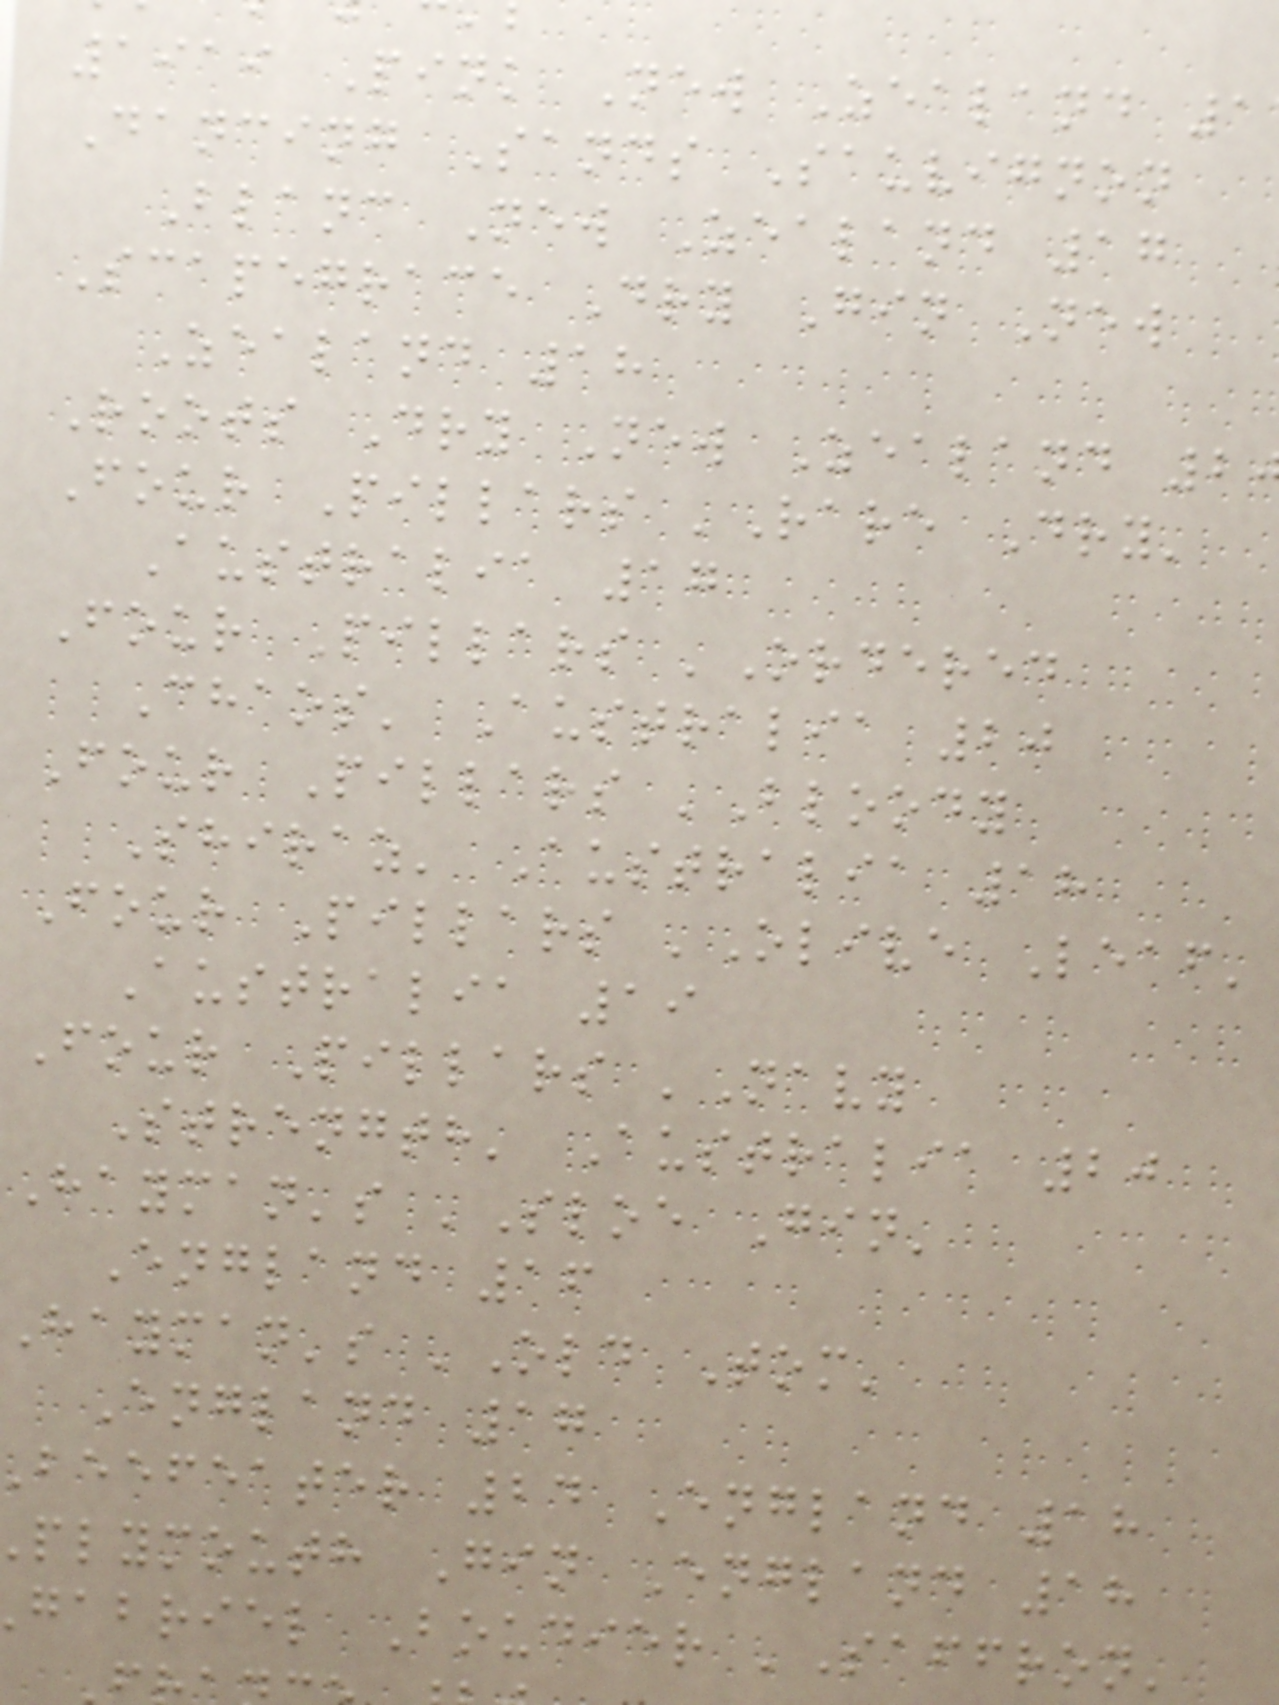1919 Pink New Zealand 1
Dancing Sands Sauvignon
Blanc New Zealand 17
Scapegrace Dry Gin New
Zealand 18
Roots Dry New Zealand 2
Four Pillars 'Rare Dry'
Australia 17
Four Pillars 'Ordered
Chaos' Australia 20
Four Pillars 'Bloody
Shiraz' Australia 18
Four Pillars 'Olive Leaf'
Australia 19
Four Pillars 'Navy
Strength' Australia 20
Hayman's 'Sloe Gin'
England 16
Hayman's 'Old Tom'
England 17
beefeater 24 England 18
plymouth Gin England 18
gabriel Boudier 'Saffron'
